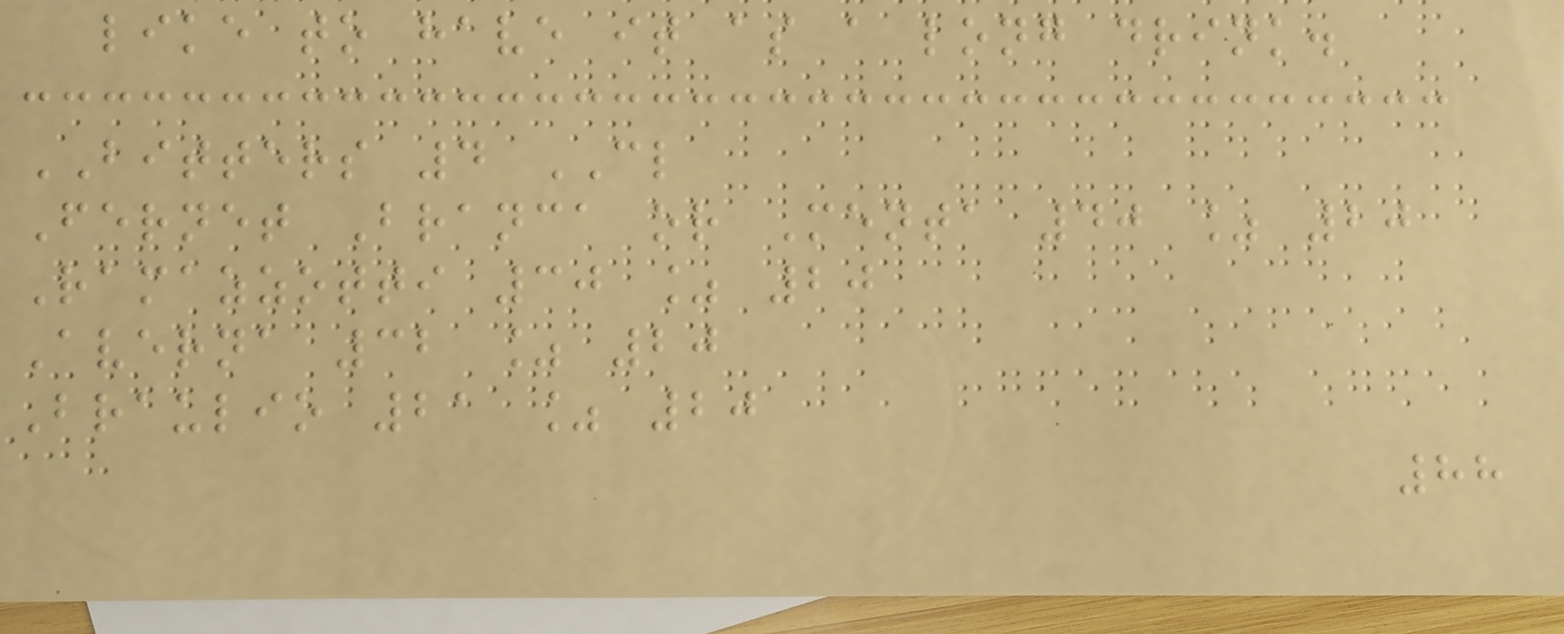like to have it as a long drink.
BITTERS 4 CL
Fernet Branca or Menta 40 % 20
Ramazzotti 30 % 20
Averna 32 % 20
Braulio 21 % 20
88
